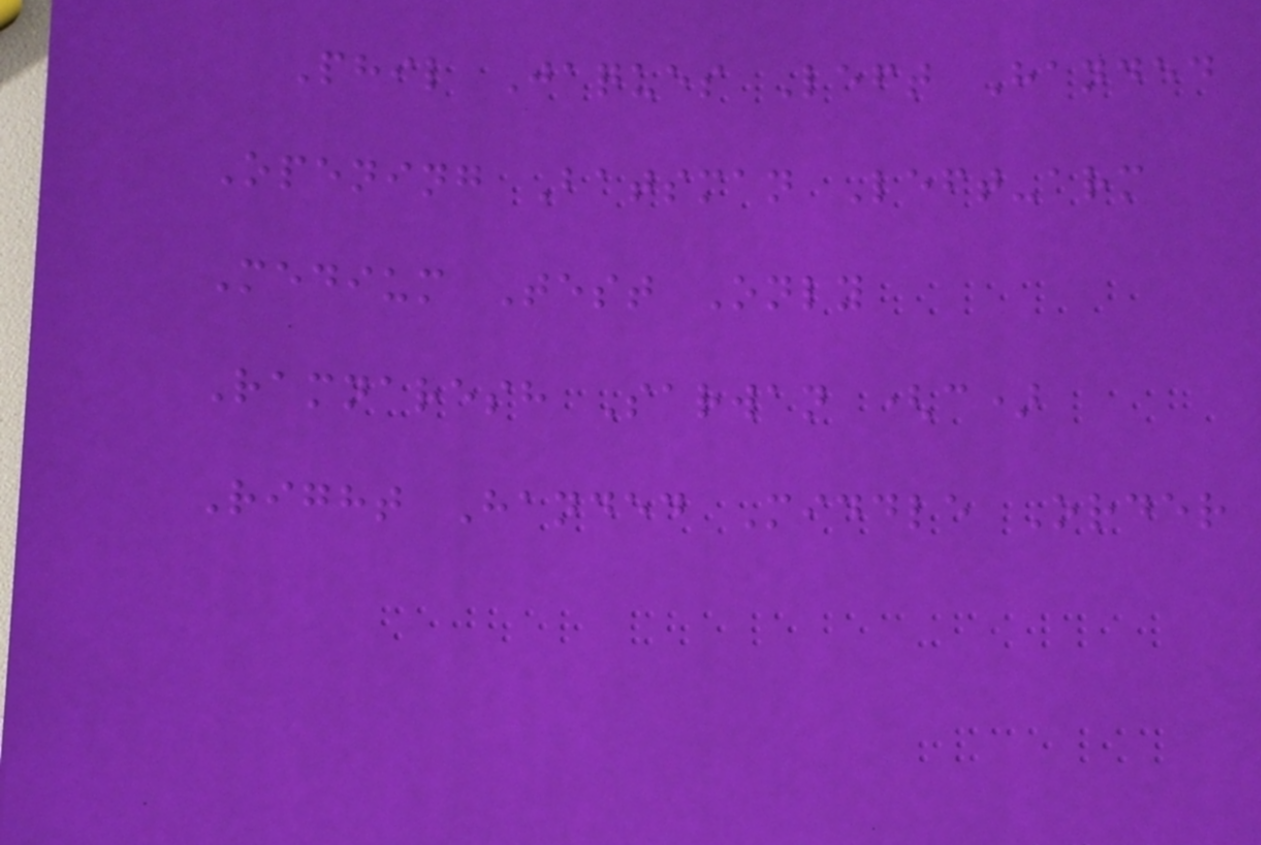Phil Jaques Left Handed
Opening Batsman Left-arm
Medium Test Only
Ramnaresh Sarwan (c)
Right Handed Middle Order
